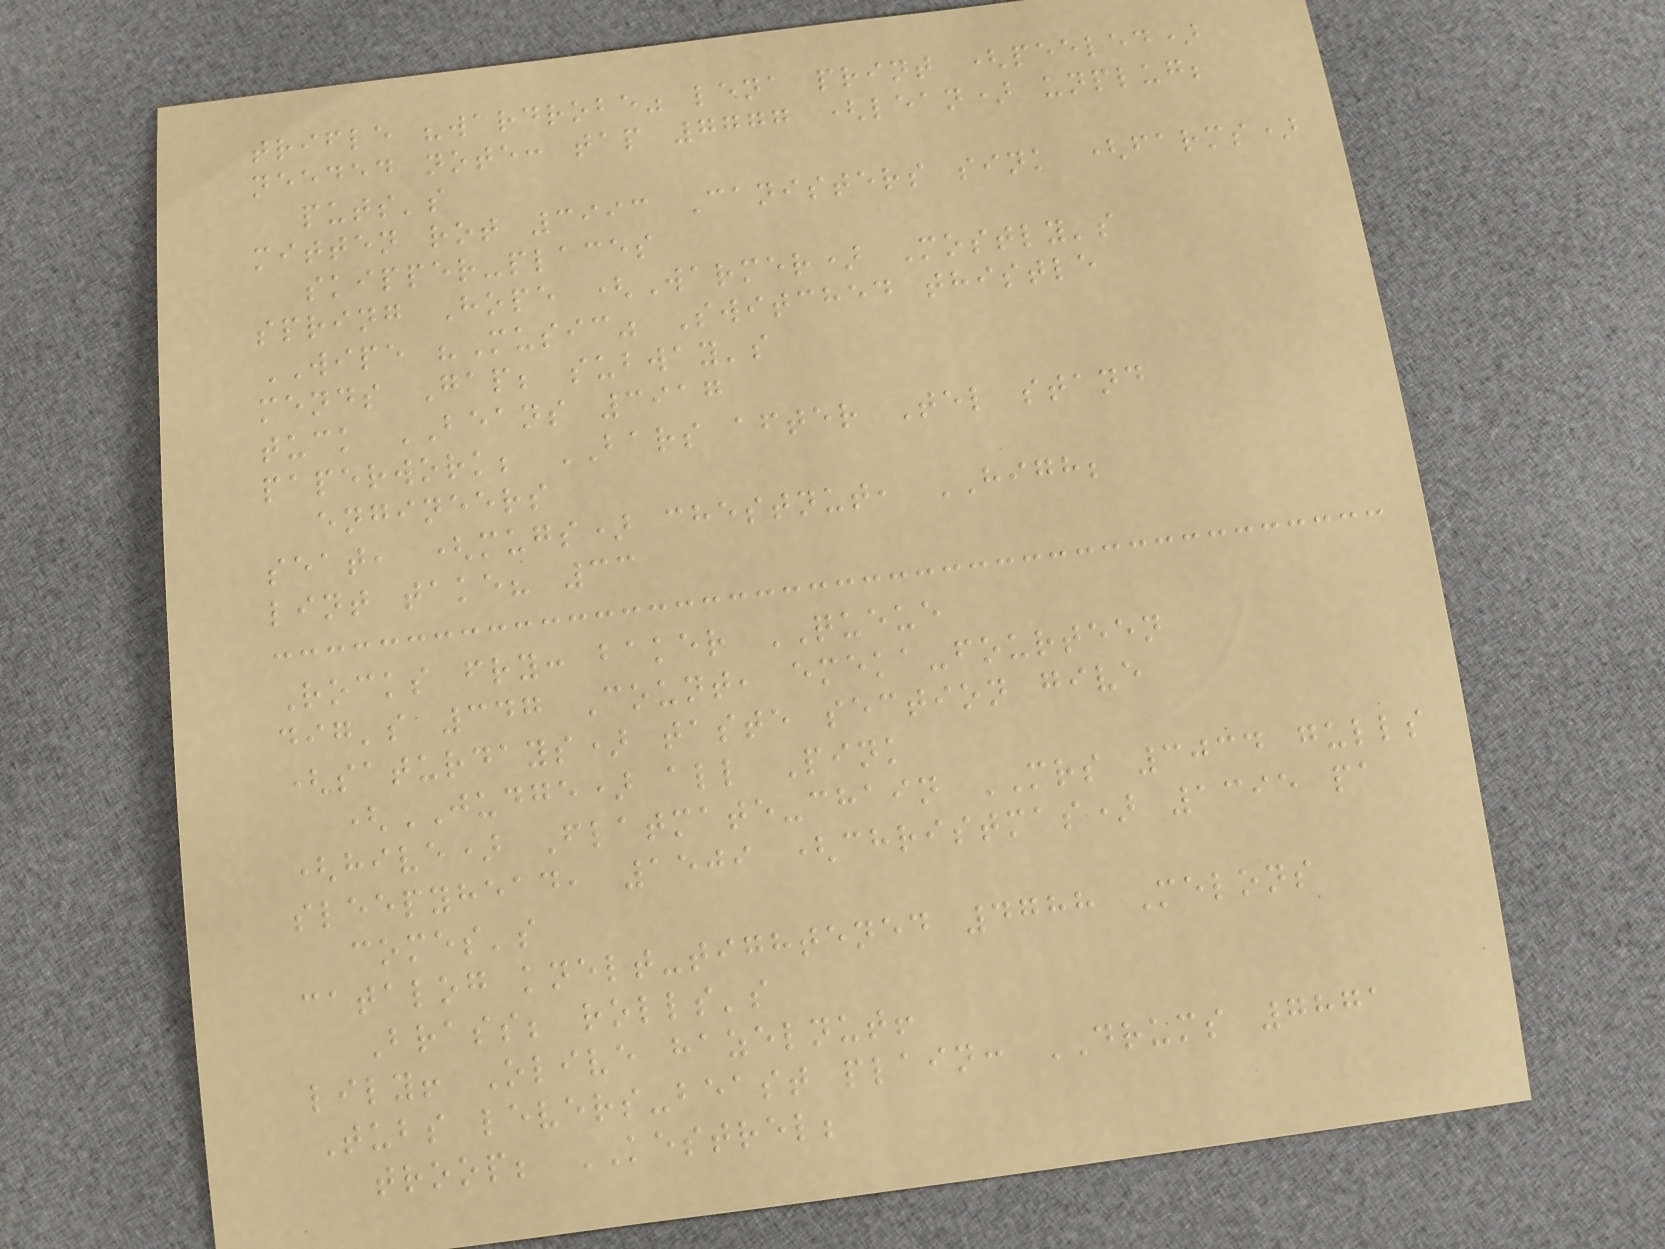trifle "wardrobe" lena print (peeled)
needed note: tap 7777 (lean) unplug;
puts's
mitten rot 3993 Canisters sink (farms)
skipper-places
spring Hope (Warmer) Mostly's
WIPE "Music" Switched thistle
mends Gap; subway's
tuck BEANS 3917
paperwork; BARS after Tel stand
engineers
seat, (mugs) chestnut, HIGH;
lint take? 33
Rocks fry: baker QUEUE
dig's 347 Count, emeka-fourteen
(saturdays) taste section give
(JUDGE) all Pink
(hive) Flatmate-chain MRS 3034 gulls
sleepyhead, 1509 (christmas) 1395 pa
comes's
catalog knelt-tightened 4788 Melons
Brass; rolls's
lily! Olive hazelnut!
Tubs levers-beast plain: DRUMS 7871
troop; KESTREL;
